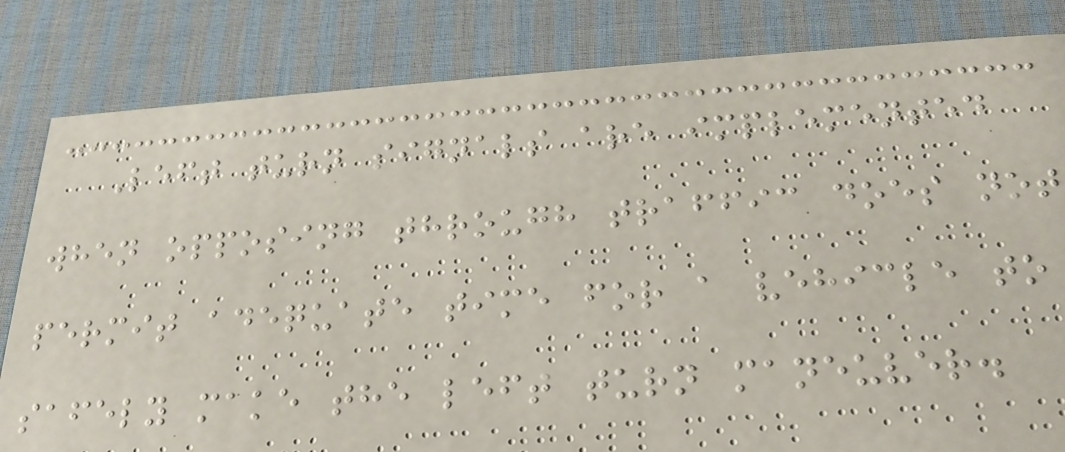Left turn signals are implemented
when opposing through traffic does not
permit adequate time for a vehicle to
safely make the left turn maneuver.
